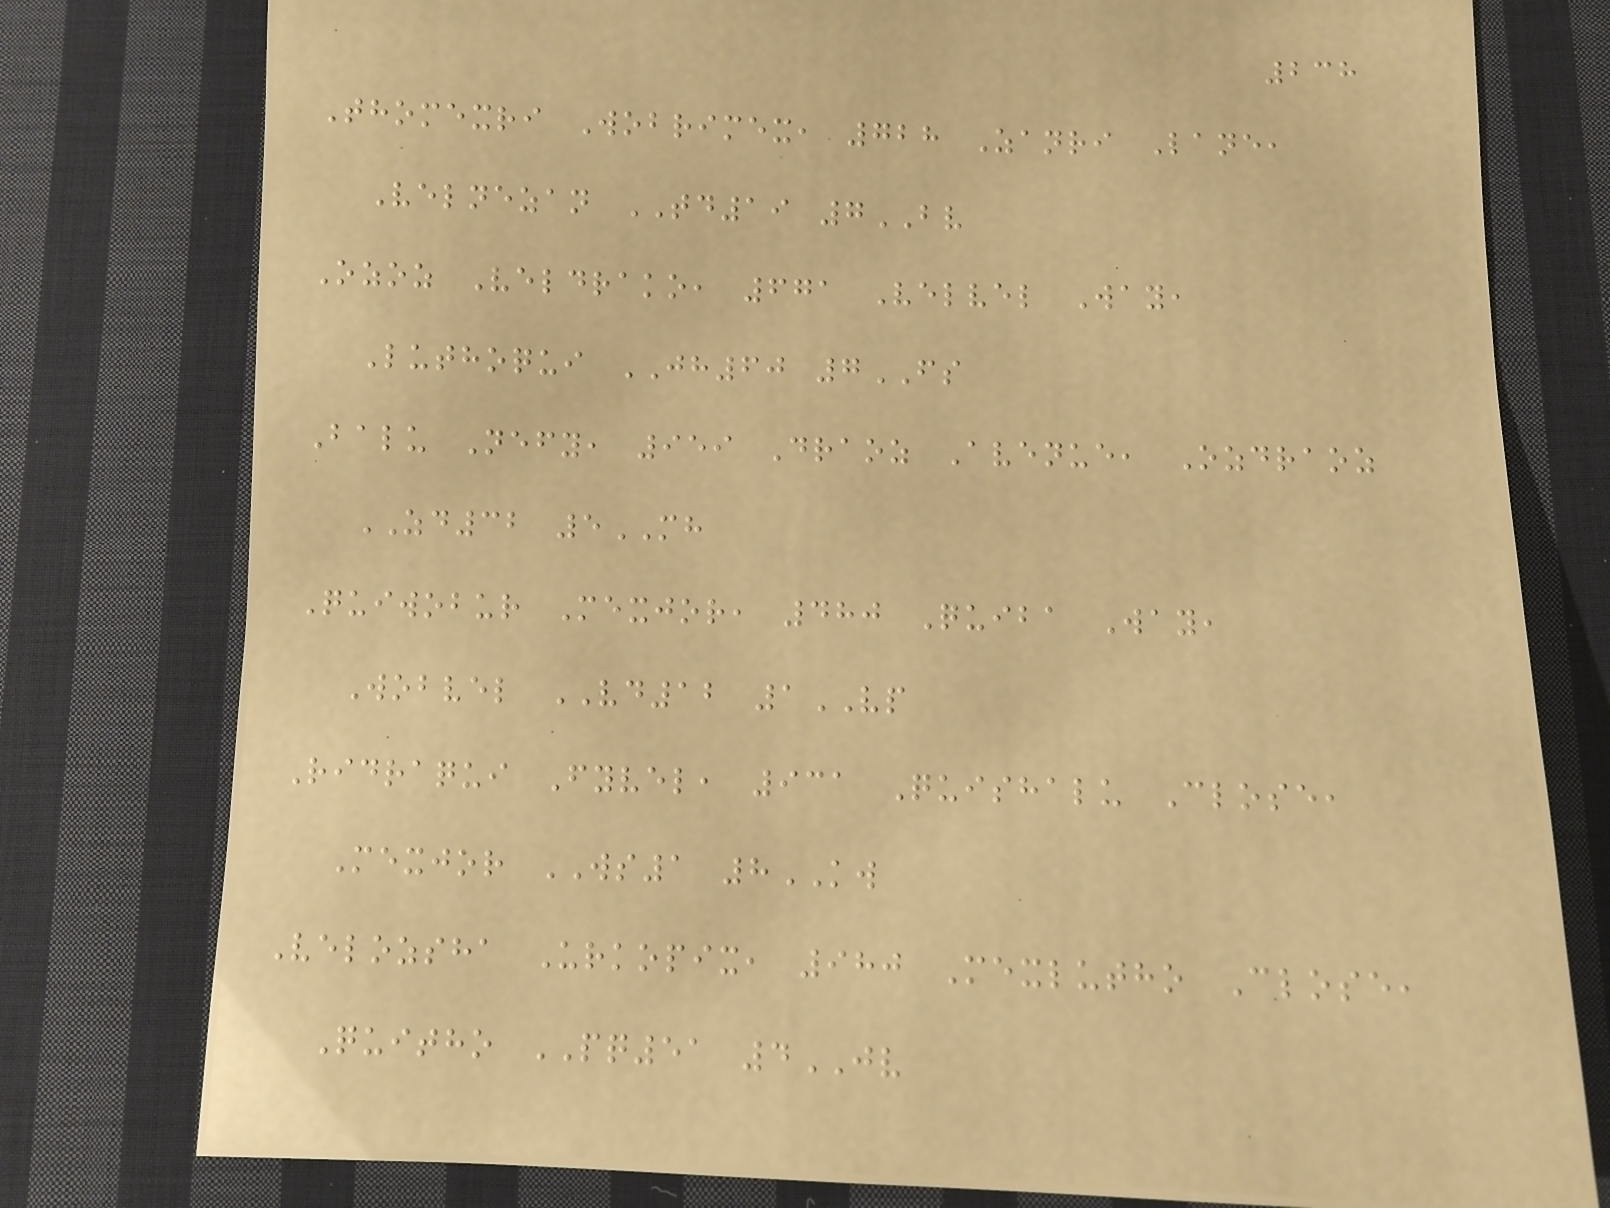238
Thomexri Wobrimex, 728 Zanri Lane,
Velnezan TD19 7BV
Ozoz Veldrako, 671 Velvel Way,
Luthoqui JH60 7FS
Balu Nefy, 959 Draoz Avenue, Ozdraoz
ZD32 5MH
Quiwobur Mexjor, 480 Quiba Way,
Wobvel VD12 1VP
Ridraqui Fyvel, 931 Quishalu Close,
Mexjor WS1 8KW
Velozsha Urkopix, 980 Mexlutho Close,
Quitho PQ51 4JV
